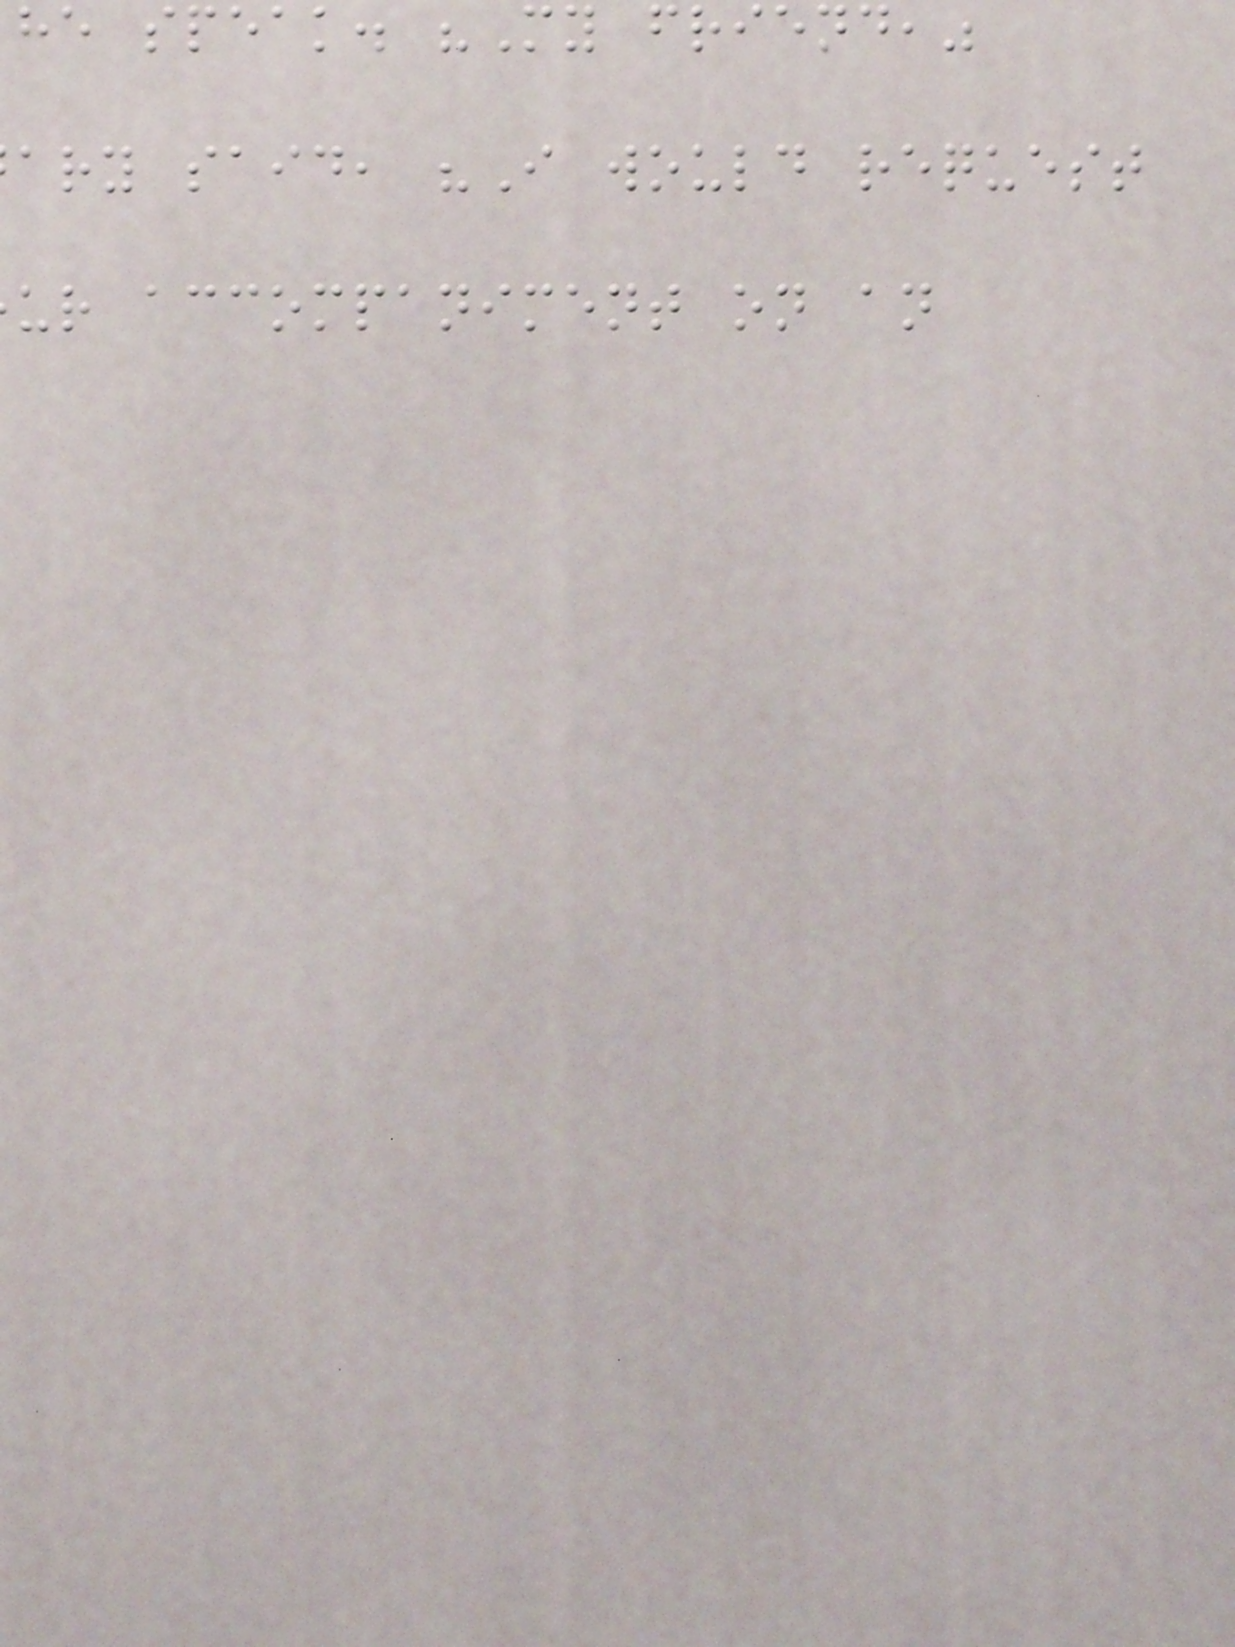he speak. "My friend,"
ary said, "I would request
ur accompaniment on an
